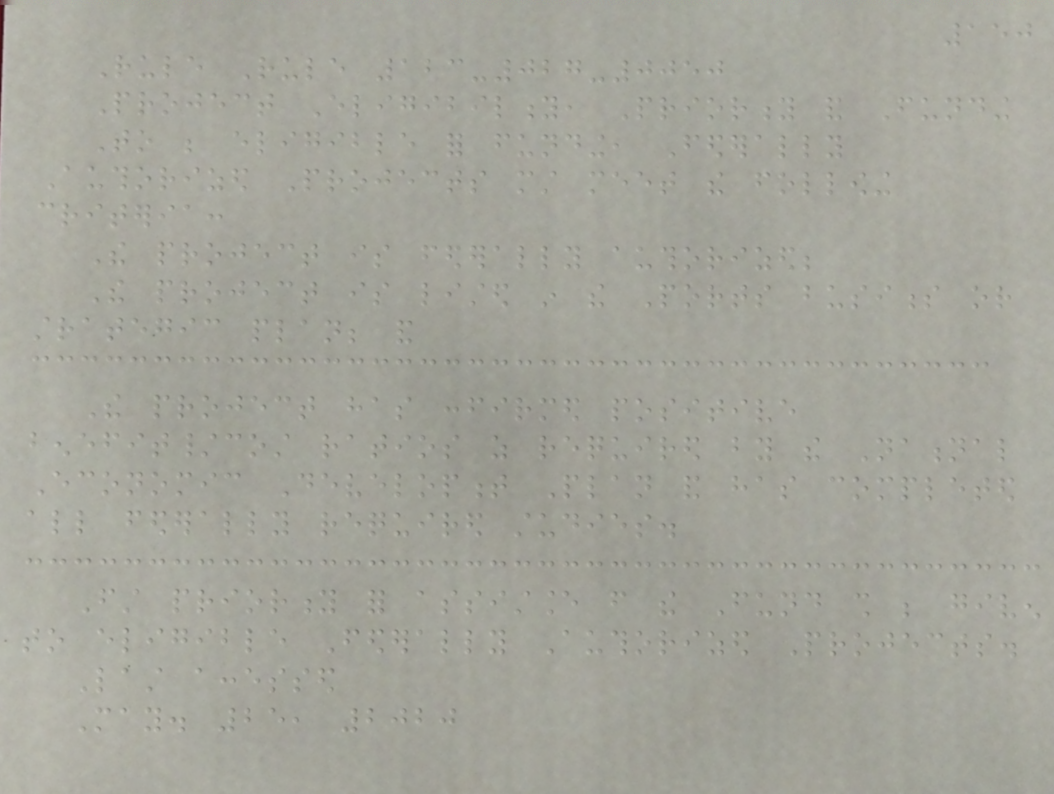150
Rule Rule 123-027-0050
Project Eligibility, Priority and Funding
To be eligible for funding, Federally
Authorized Projects must meet the following
criteria:
The project is federally authorized;
The project is listed in the Ports business or
strategic plan; and
The project has confirmed positive
benefit/cost ratios as required by the National
Economic Development Plan and has completed
all federally required studies.
First priority for assistance from the Fund shall be given
to eligible Federally Authorized Projects.
Last accessed
May. 25, 2020
